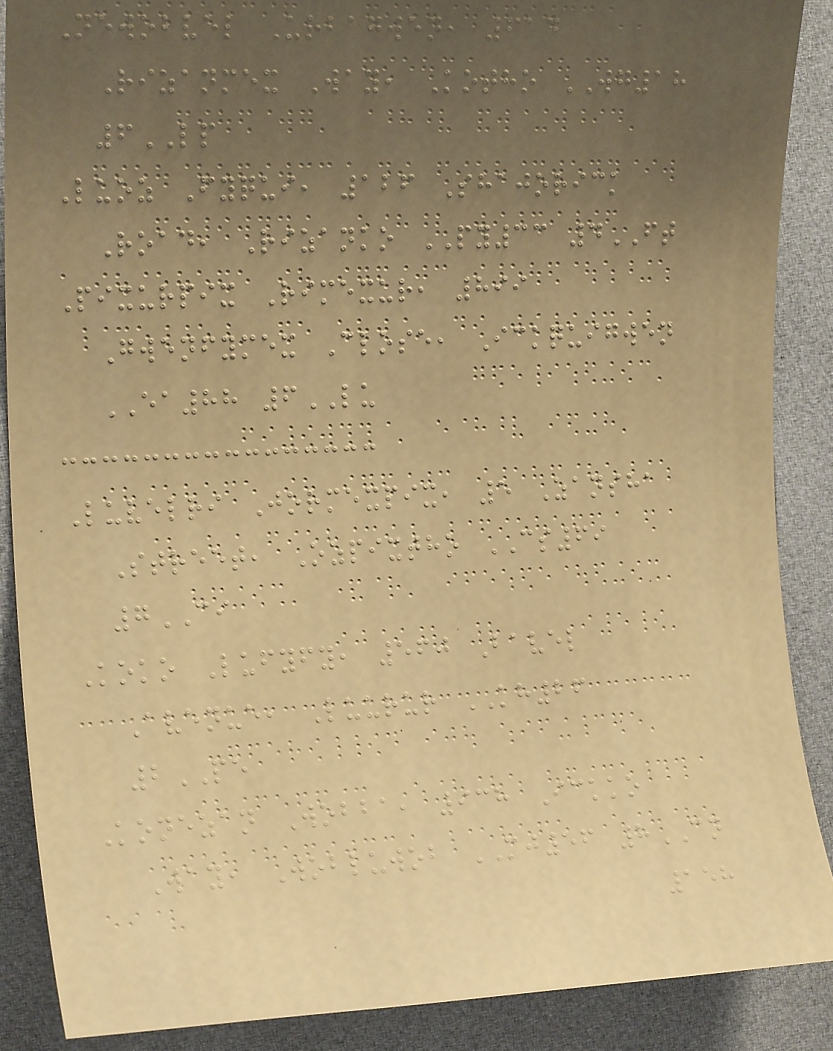Newobvel Urbagwen, 614
Rizanmex Way, Kotho WG18
6LP
Luoz Fyqui, 126 Shajorick
Road, Rizanko PY33 4FT
Pixurpix Rimexur, 899
Gwenfymex Close, Ickquigwen
EA88 6LU
Luvelri Jormexpix, 5 Zansha
Street, Ozpixtho CS69
7CI
Koko Lufyfy, 560 Bavel
Avenue, Luurur KH26
2PE
Konezan Wobba, 938 Ickko
Way, Wobluwob MJ56 8CN
158
